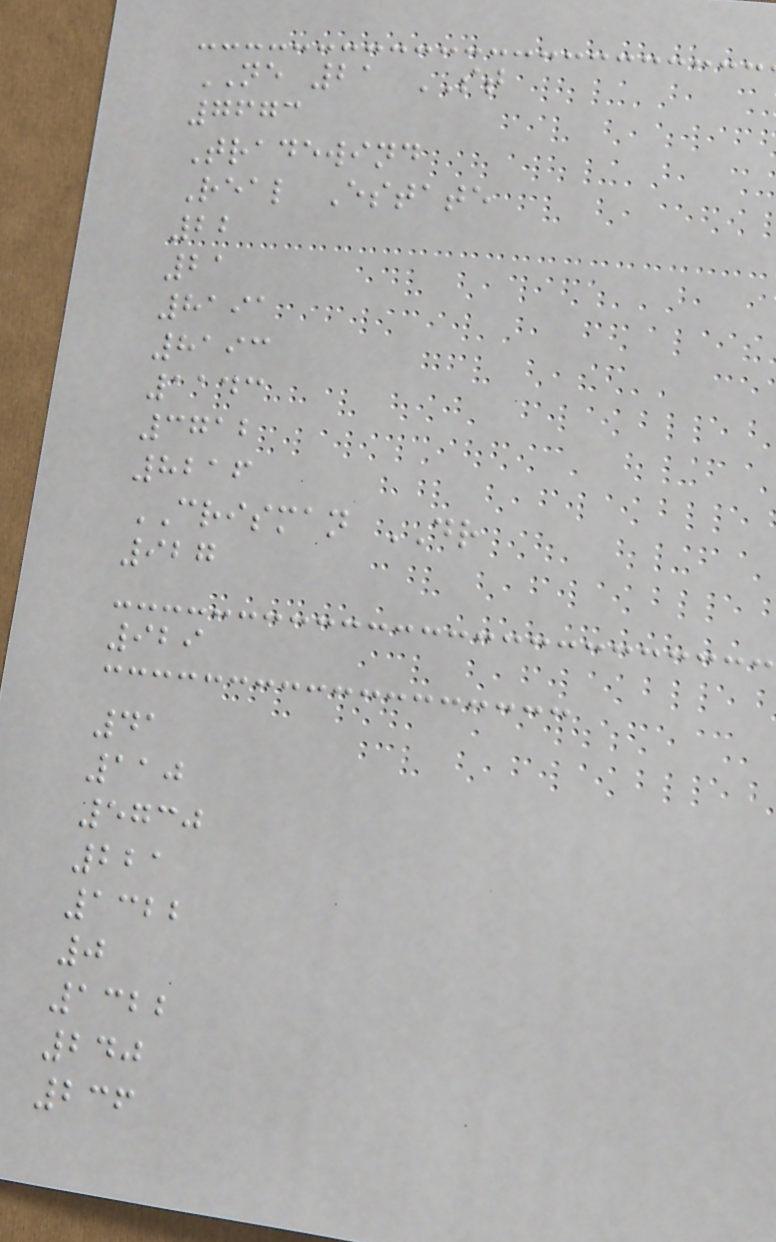NE 21 ST
7673
Tradewind
Real Estate
22
21
8191
8193
1143
3712
8216
CRISMAN DR
927
929
41
110
5730
221
1322
0
1322
240
236
